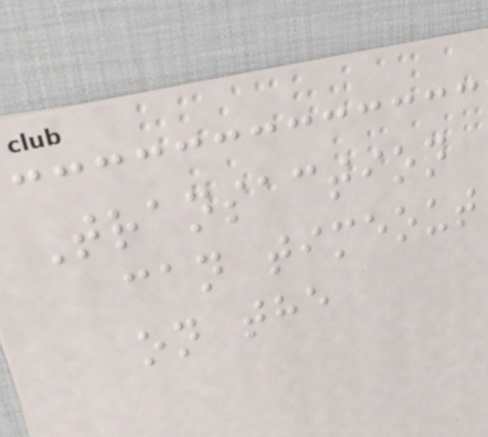Transaction
can timeout
on the
